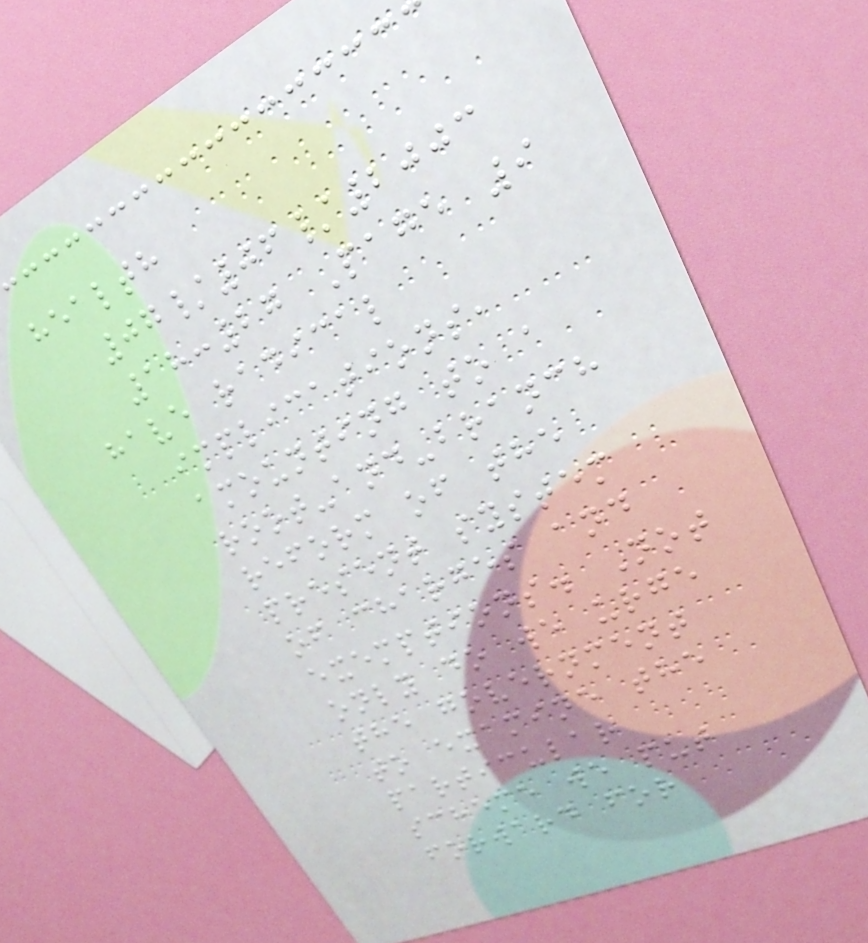health
07/06/2003
18:27 Page 9
have radical
implications,
amounting to a
root-and-branch
reform of the
present system
of charges and
exemptions. Not
only do we urge
the government
to examine the
particular
scheme we put
forward for
